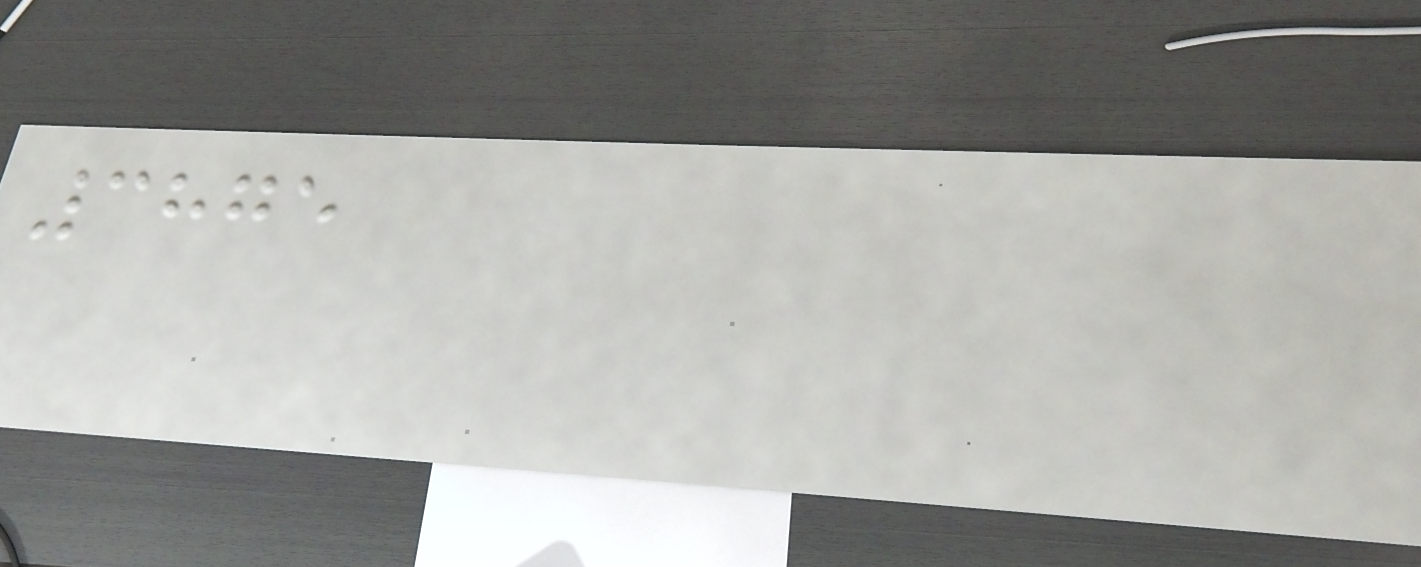3875
